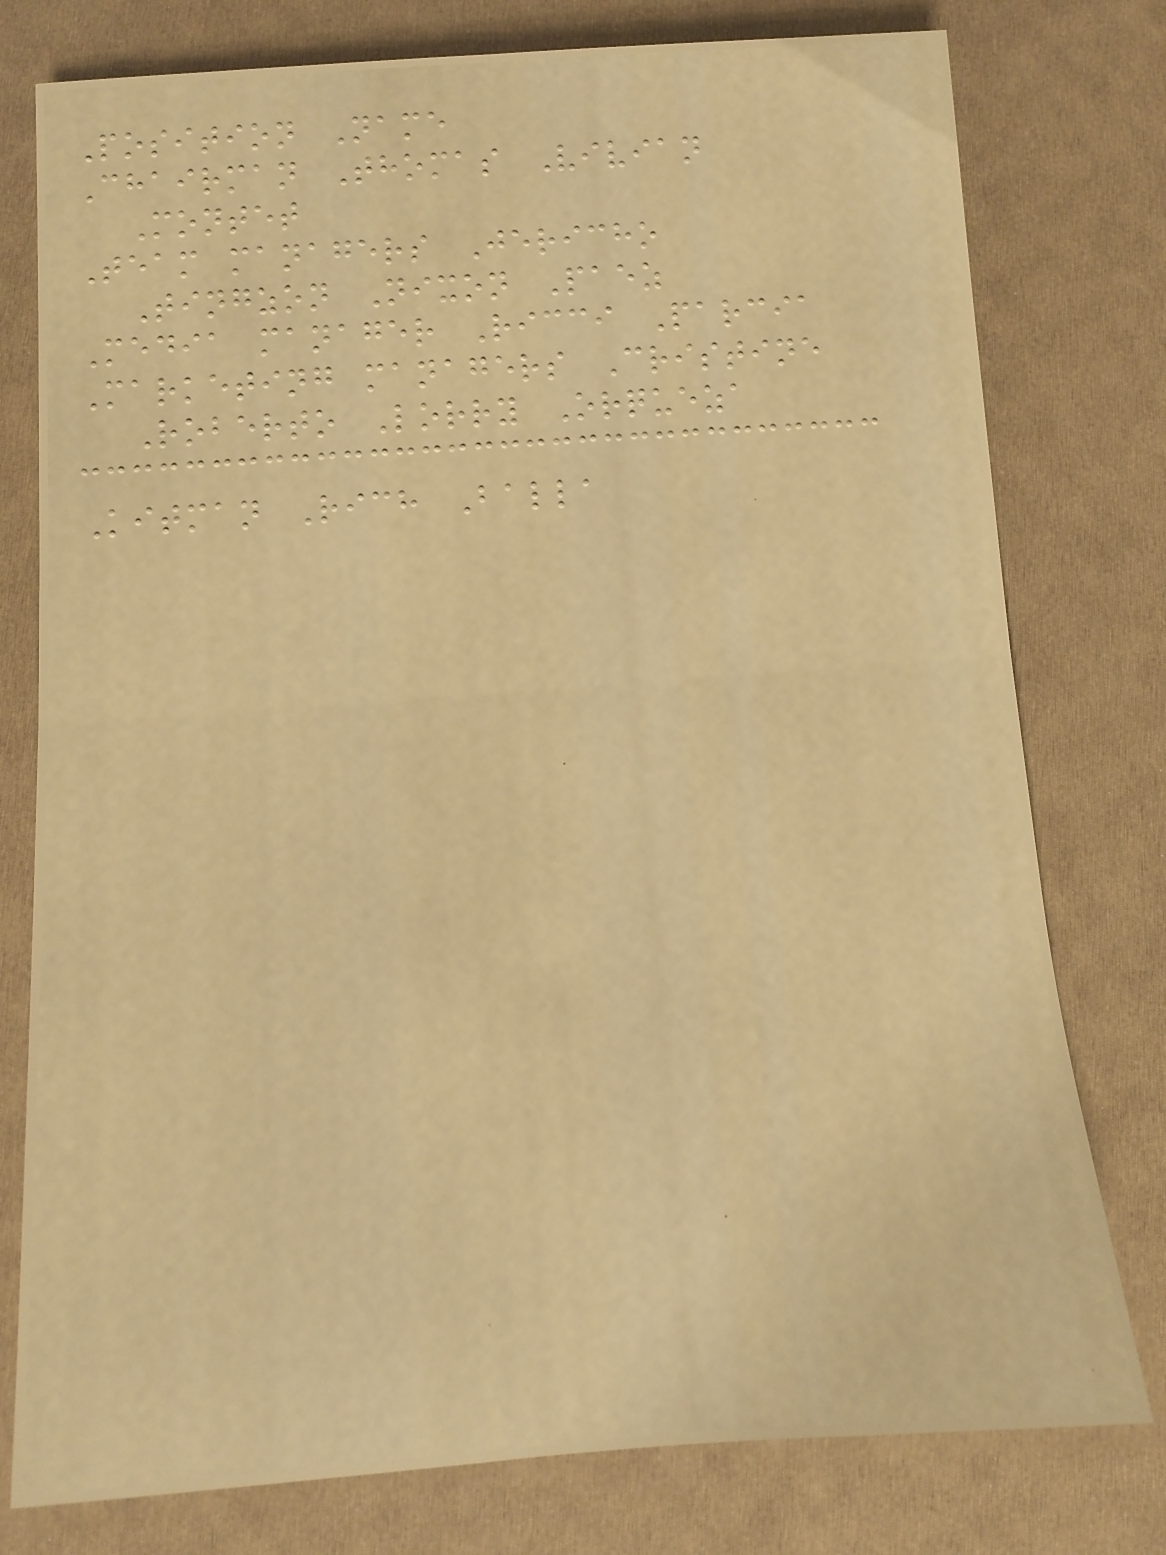Position Name
Chairman Thomas Vivian
Montet
Team managers Jericho
Tingzon Nixon Paez
Media manager Ricci Parcia
Marketing managers Cristine
Roberto Lorry Orqueza
Kitman Rich Balla
